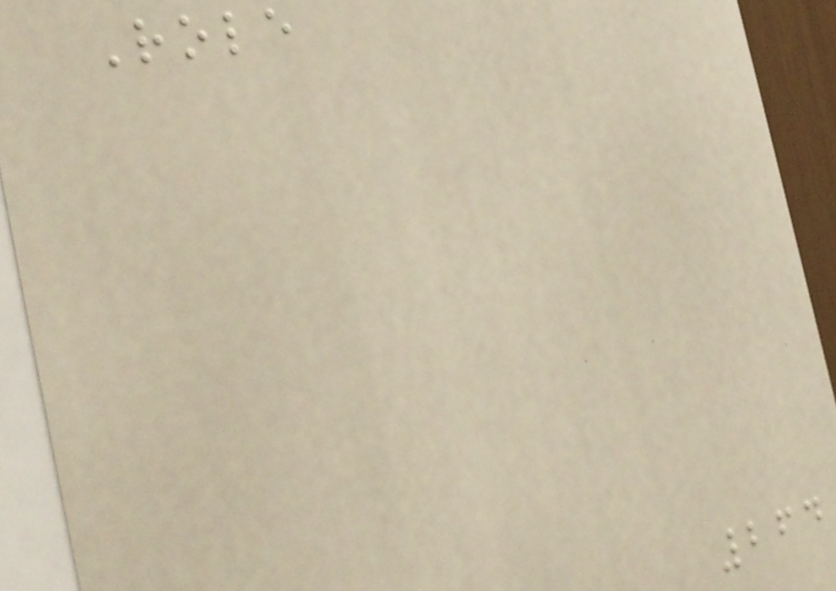Role
264
